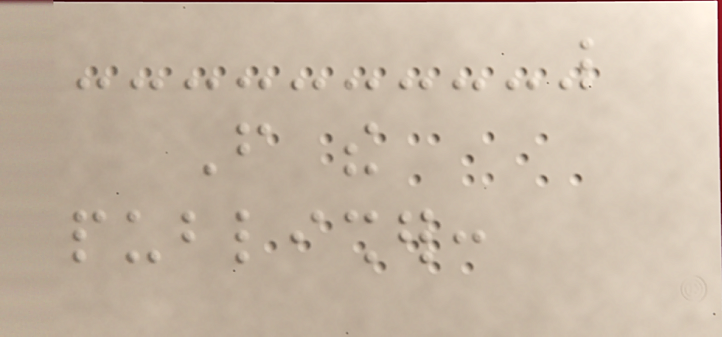From the
publisher:
